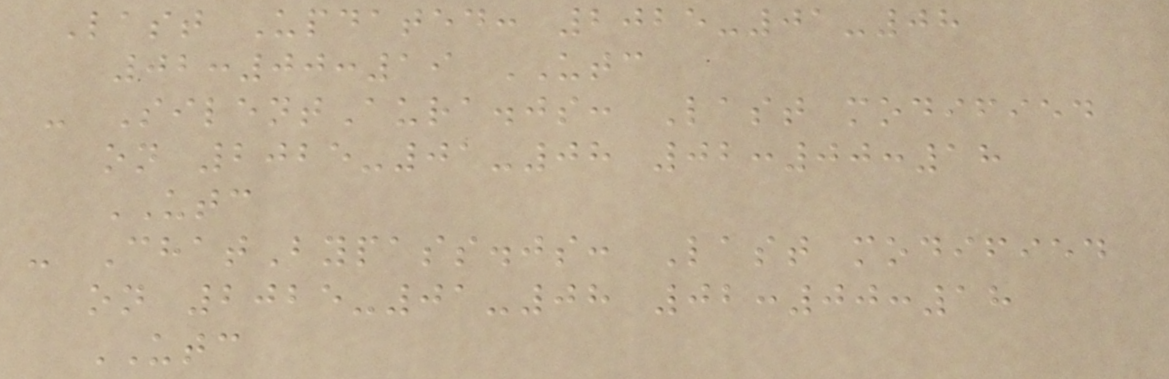Last Updated: 2025-01-08
02:00:19 UTC
- SilentAura.js: Last modified
on 2025-01-08 02:00:18
UTC
- ChatBypass.js: Last modified
on 2025-01-08 02:00:18
UTC
